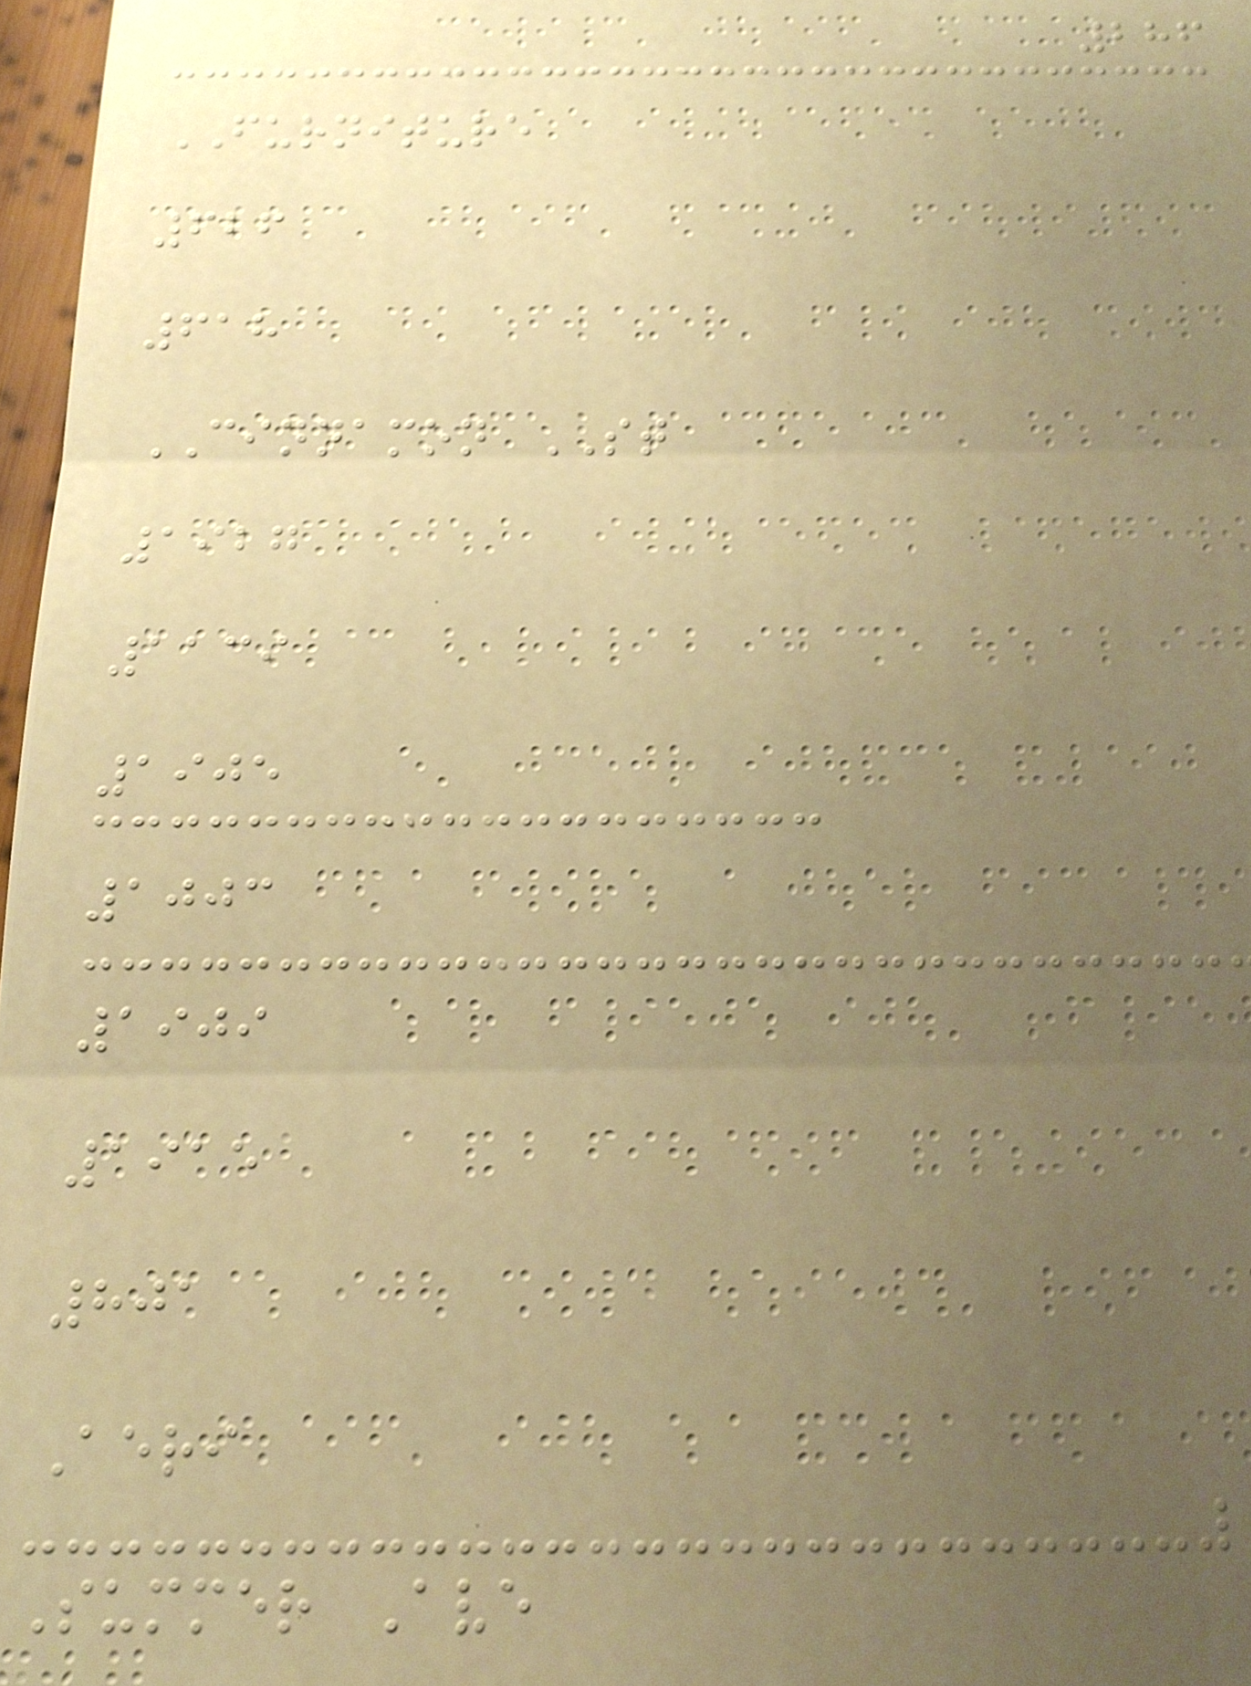286
FURNITURE
626
618
CINNAMON ST
1927
1139
1905
1003
1909
1915
801
Aeri
Summer Ave
